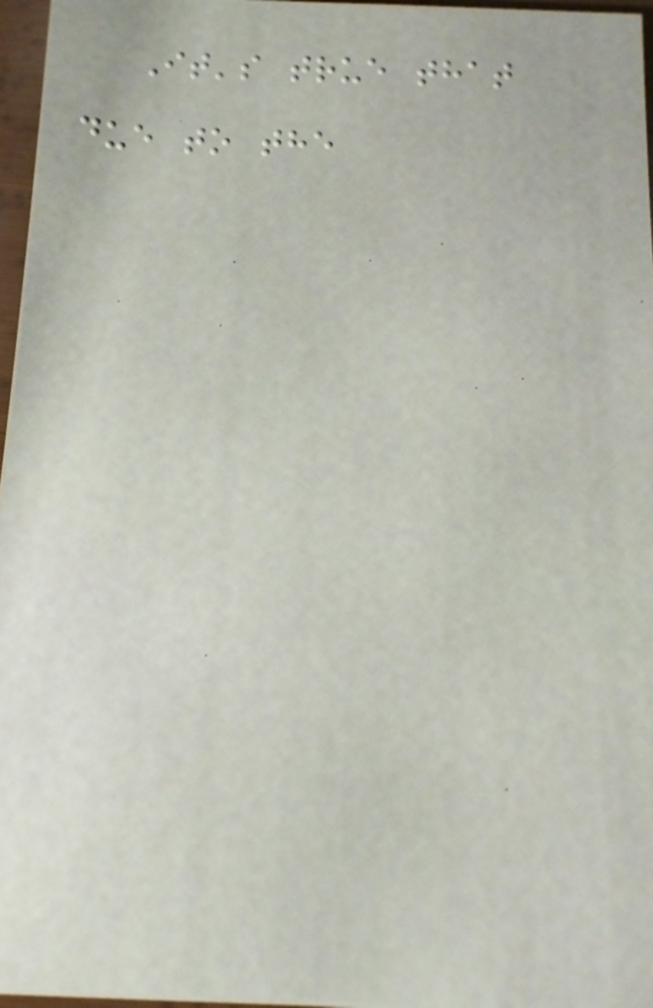It's true that
due to the
